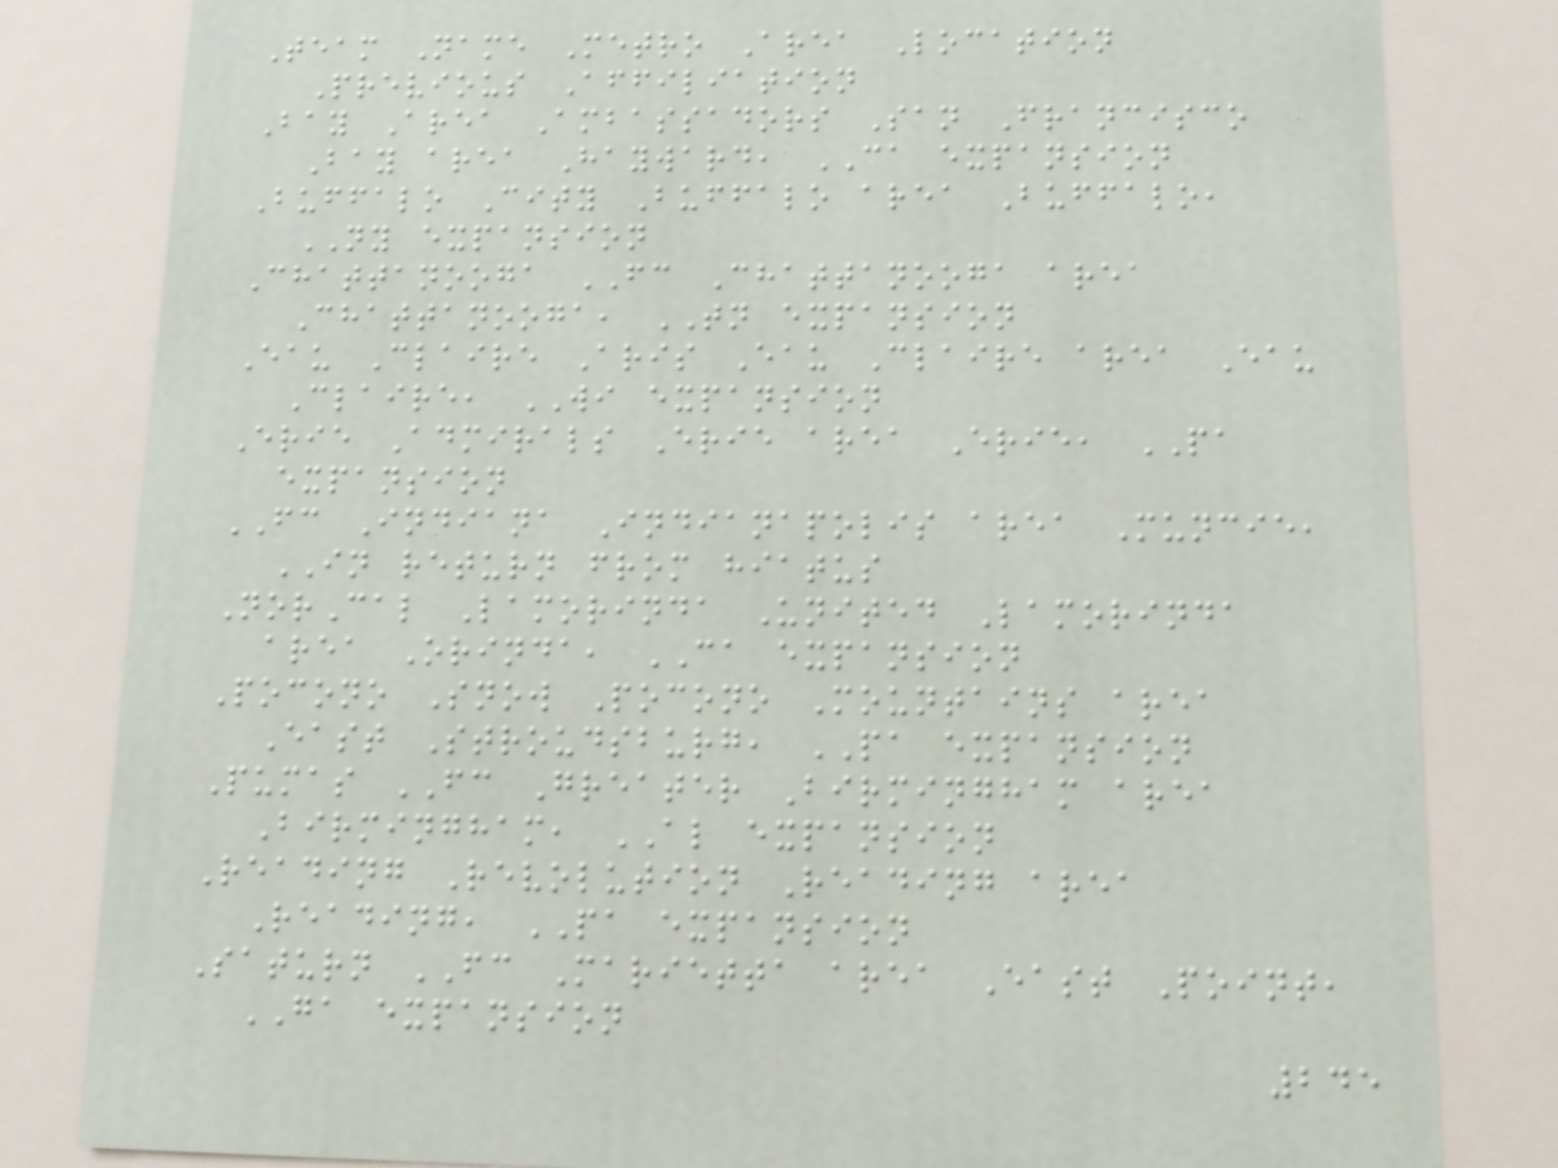Team Name Metro Area Location
Previous Affiliation
Bay Area Ambassadors San Francisco
Bay area Hayward, CA expansion
Buffalo City Buffalo area Buffalo,
NY expansion
Chattanooga FC Chattanooga area
Chattanooga, TN expansion
Eau Claire Aris Eau Claire area Eau
Claire, WI expansion
Erie Admirals Erie area Erie, PA
expansion
FC Indiana Indianapolis area Muncie,
IN return from hiatus
NorCal Lamorinda United Lamorinda
area Orinda, CA expansion
Pocono Snow Pocono Mountains area
East Stroudsburg, PA expansion
Pumas FC Greater Birmingham area
Birmingham, AL expansion
Reading Revolution Reading area
Reading, PA expansion
Saturn FC Marietta area East Point,
GA expansion
245
